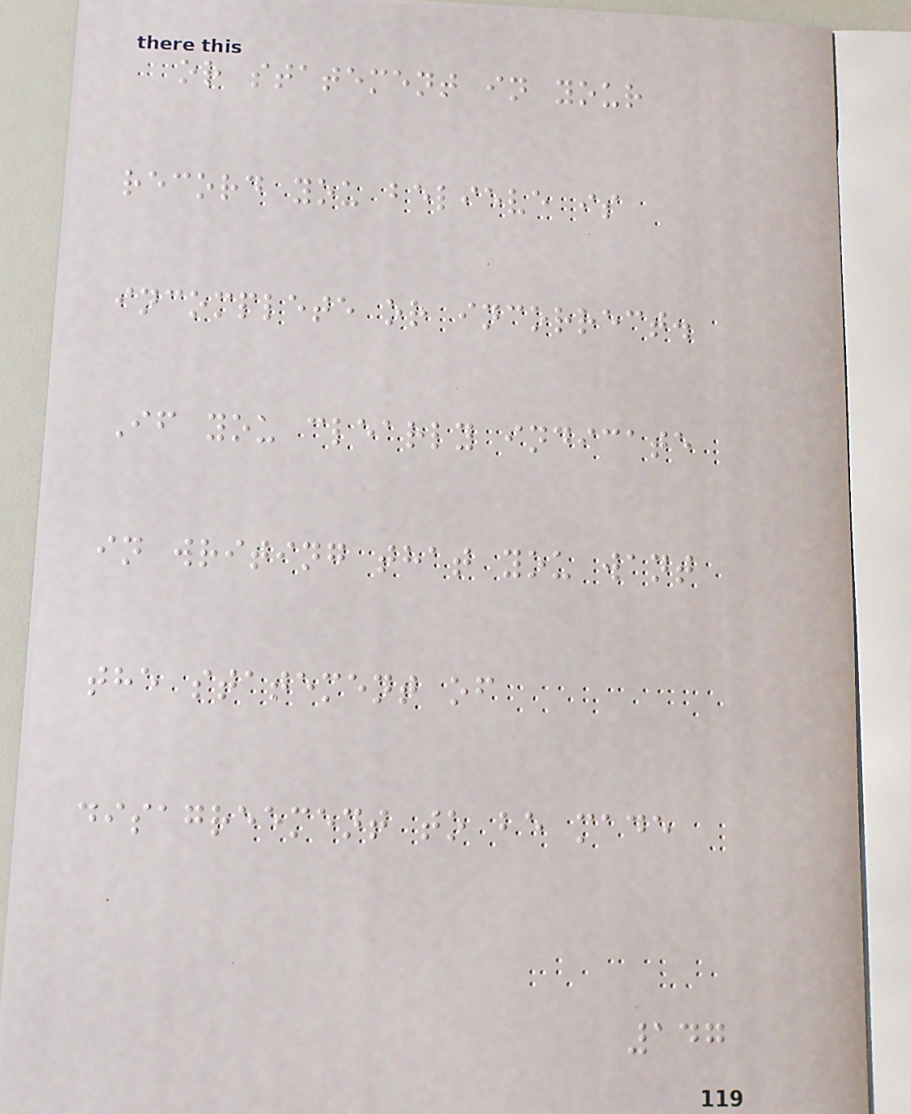or statement in your
record you believe is
incomplete or incorrect.
If you clearly indicate
in writing that you want
the statement of
disagreement to be made
147
